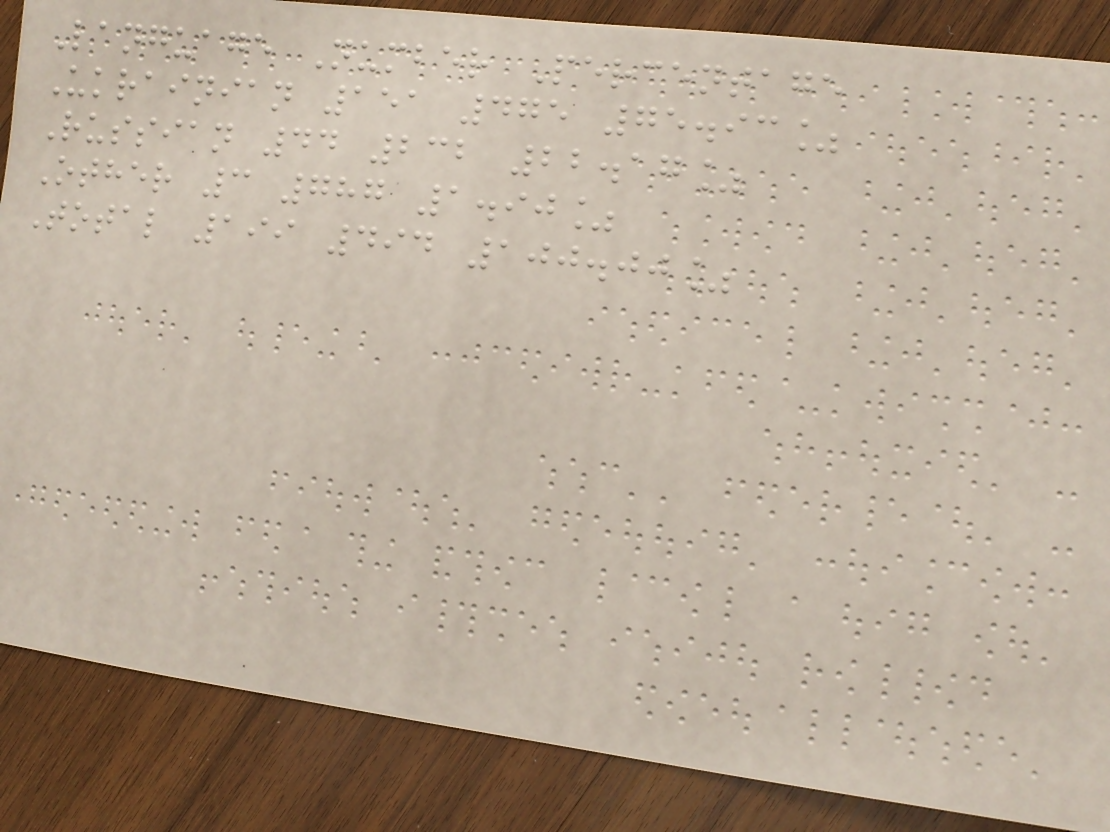Language Number Percentage
Ukrainian 151 475 75.93%
Russian 44 232 22.17%
Other 3 787 1.90%
Total 199 494 100.00%
